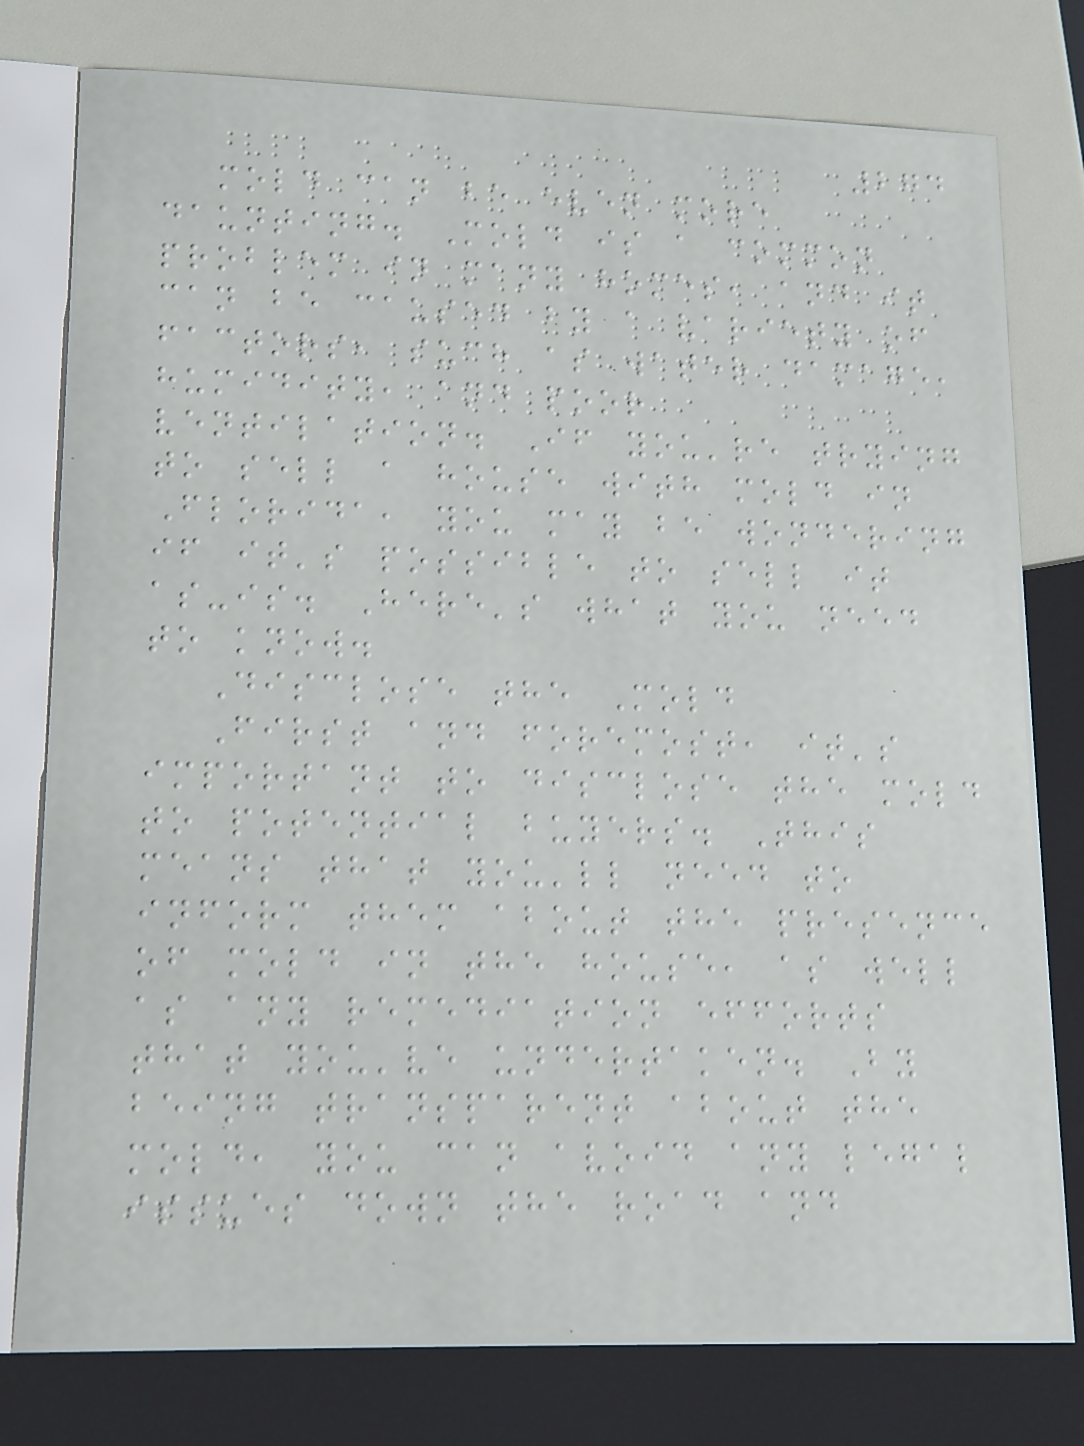274
mold can be even more
daunting. Mold is a common
problem in many homes, and it
can be caused by a variety of
factors, such as water damage,
humidity, and poor
ventilation. If you're trying
to sell a house with mold in
Florida, you may be wondering
if it's possible to sell it
as-is. Here's what you need
to know.
Disclose the Mold
First and foremost, it's
important to disclose the mold
to potential buyers. This
means that you'll need to
inform them about the presence
of mold in the house, as well
as any remediation efforts
that you've undertaken. By
being transparent about the
mold, you can avoid any legal
issues down the road and
